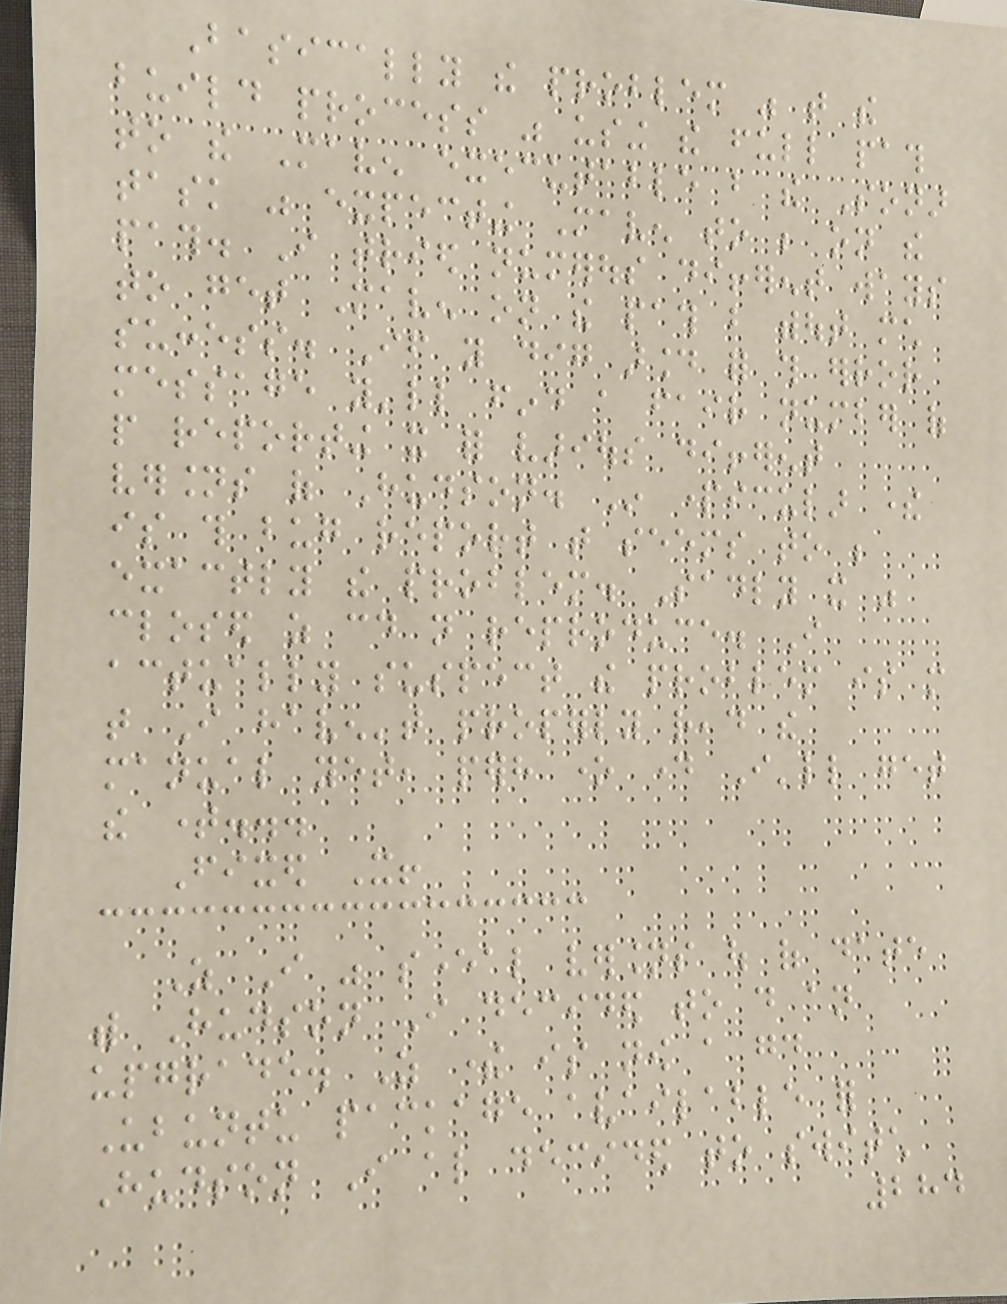Basically the problem was that the
build process was using the full path
to the Maven executable but the Sonar
task was expecting Maven to be on the
path. I tried numerous different ways
to get Maven on the path but without much
success. If you dig around for this error
message you'll find a fair number of
people reporting it for various different
versions of Hudson. In particular there
is this bug report that seems to be
exactly the problem. Sadly it was
closed as could not reproduce. I
actually suspect the problem is more
that I haven't properly read the
manual yet, perhaps one day I'll get
the time...
Fixed It!
As I was several versions out of date
with Hudson I decided to do an
upgrade. As there is now a good
Ubuntu package available for
Hudson I also decided to switch
284
